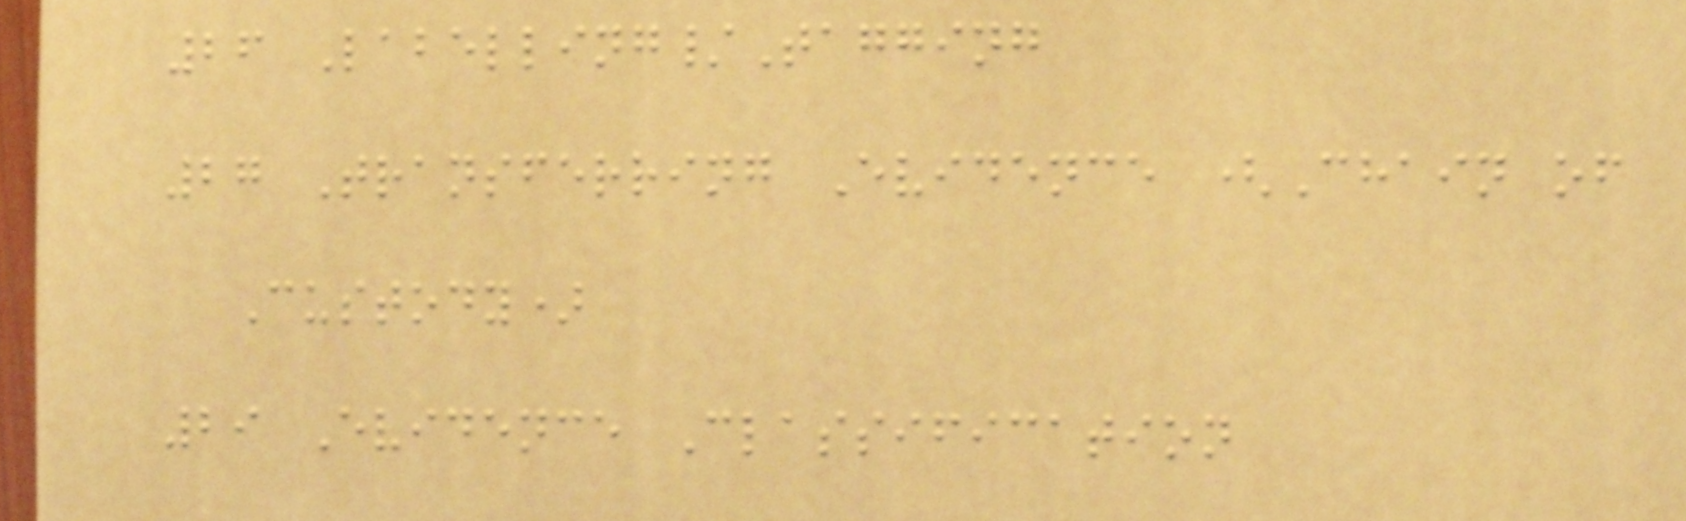26 Labelling/Tagging
27 Transferring Evidence (Chain of
Custody)
29 Evidence Classification
